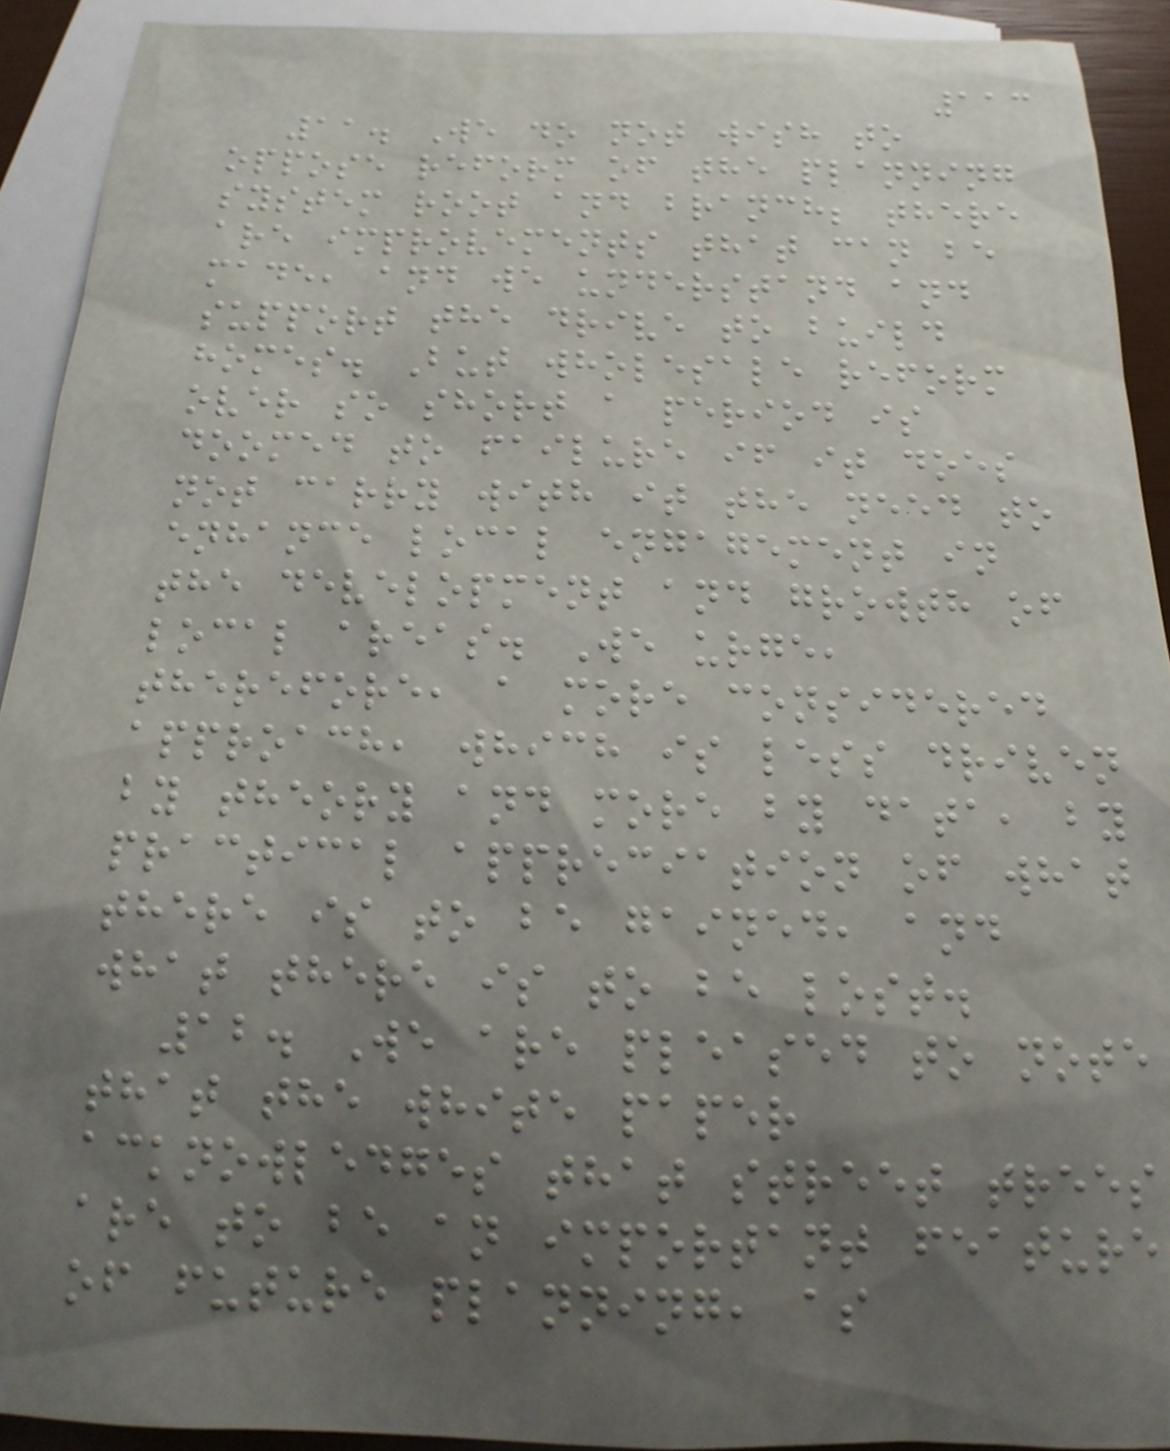113
11. We do not wish to
oppose reform of the planning
system root and branch; there
are improvements that can be
made, and we understand and
support the drive to build
homes. But wholesale reform
over so short a period is
doomed to failure if it does
not carry with it the need to
enhance local engagement in
the development and growth of
local areas. We urge,
therefore, a more considered
approach, which is less driven
by theory and more by data, by
practical appreciation of what
there is to be gained, and
what there is to be lost.
12. We are pleased to note
that the white paper
acknowledges that street trees
are to be an important feature
of future planning, as
